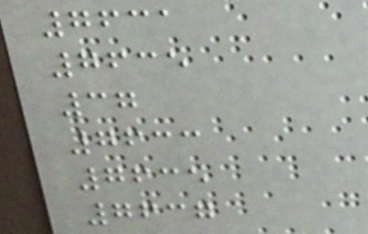7631
7635
37
7633
7635
7637
